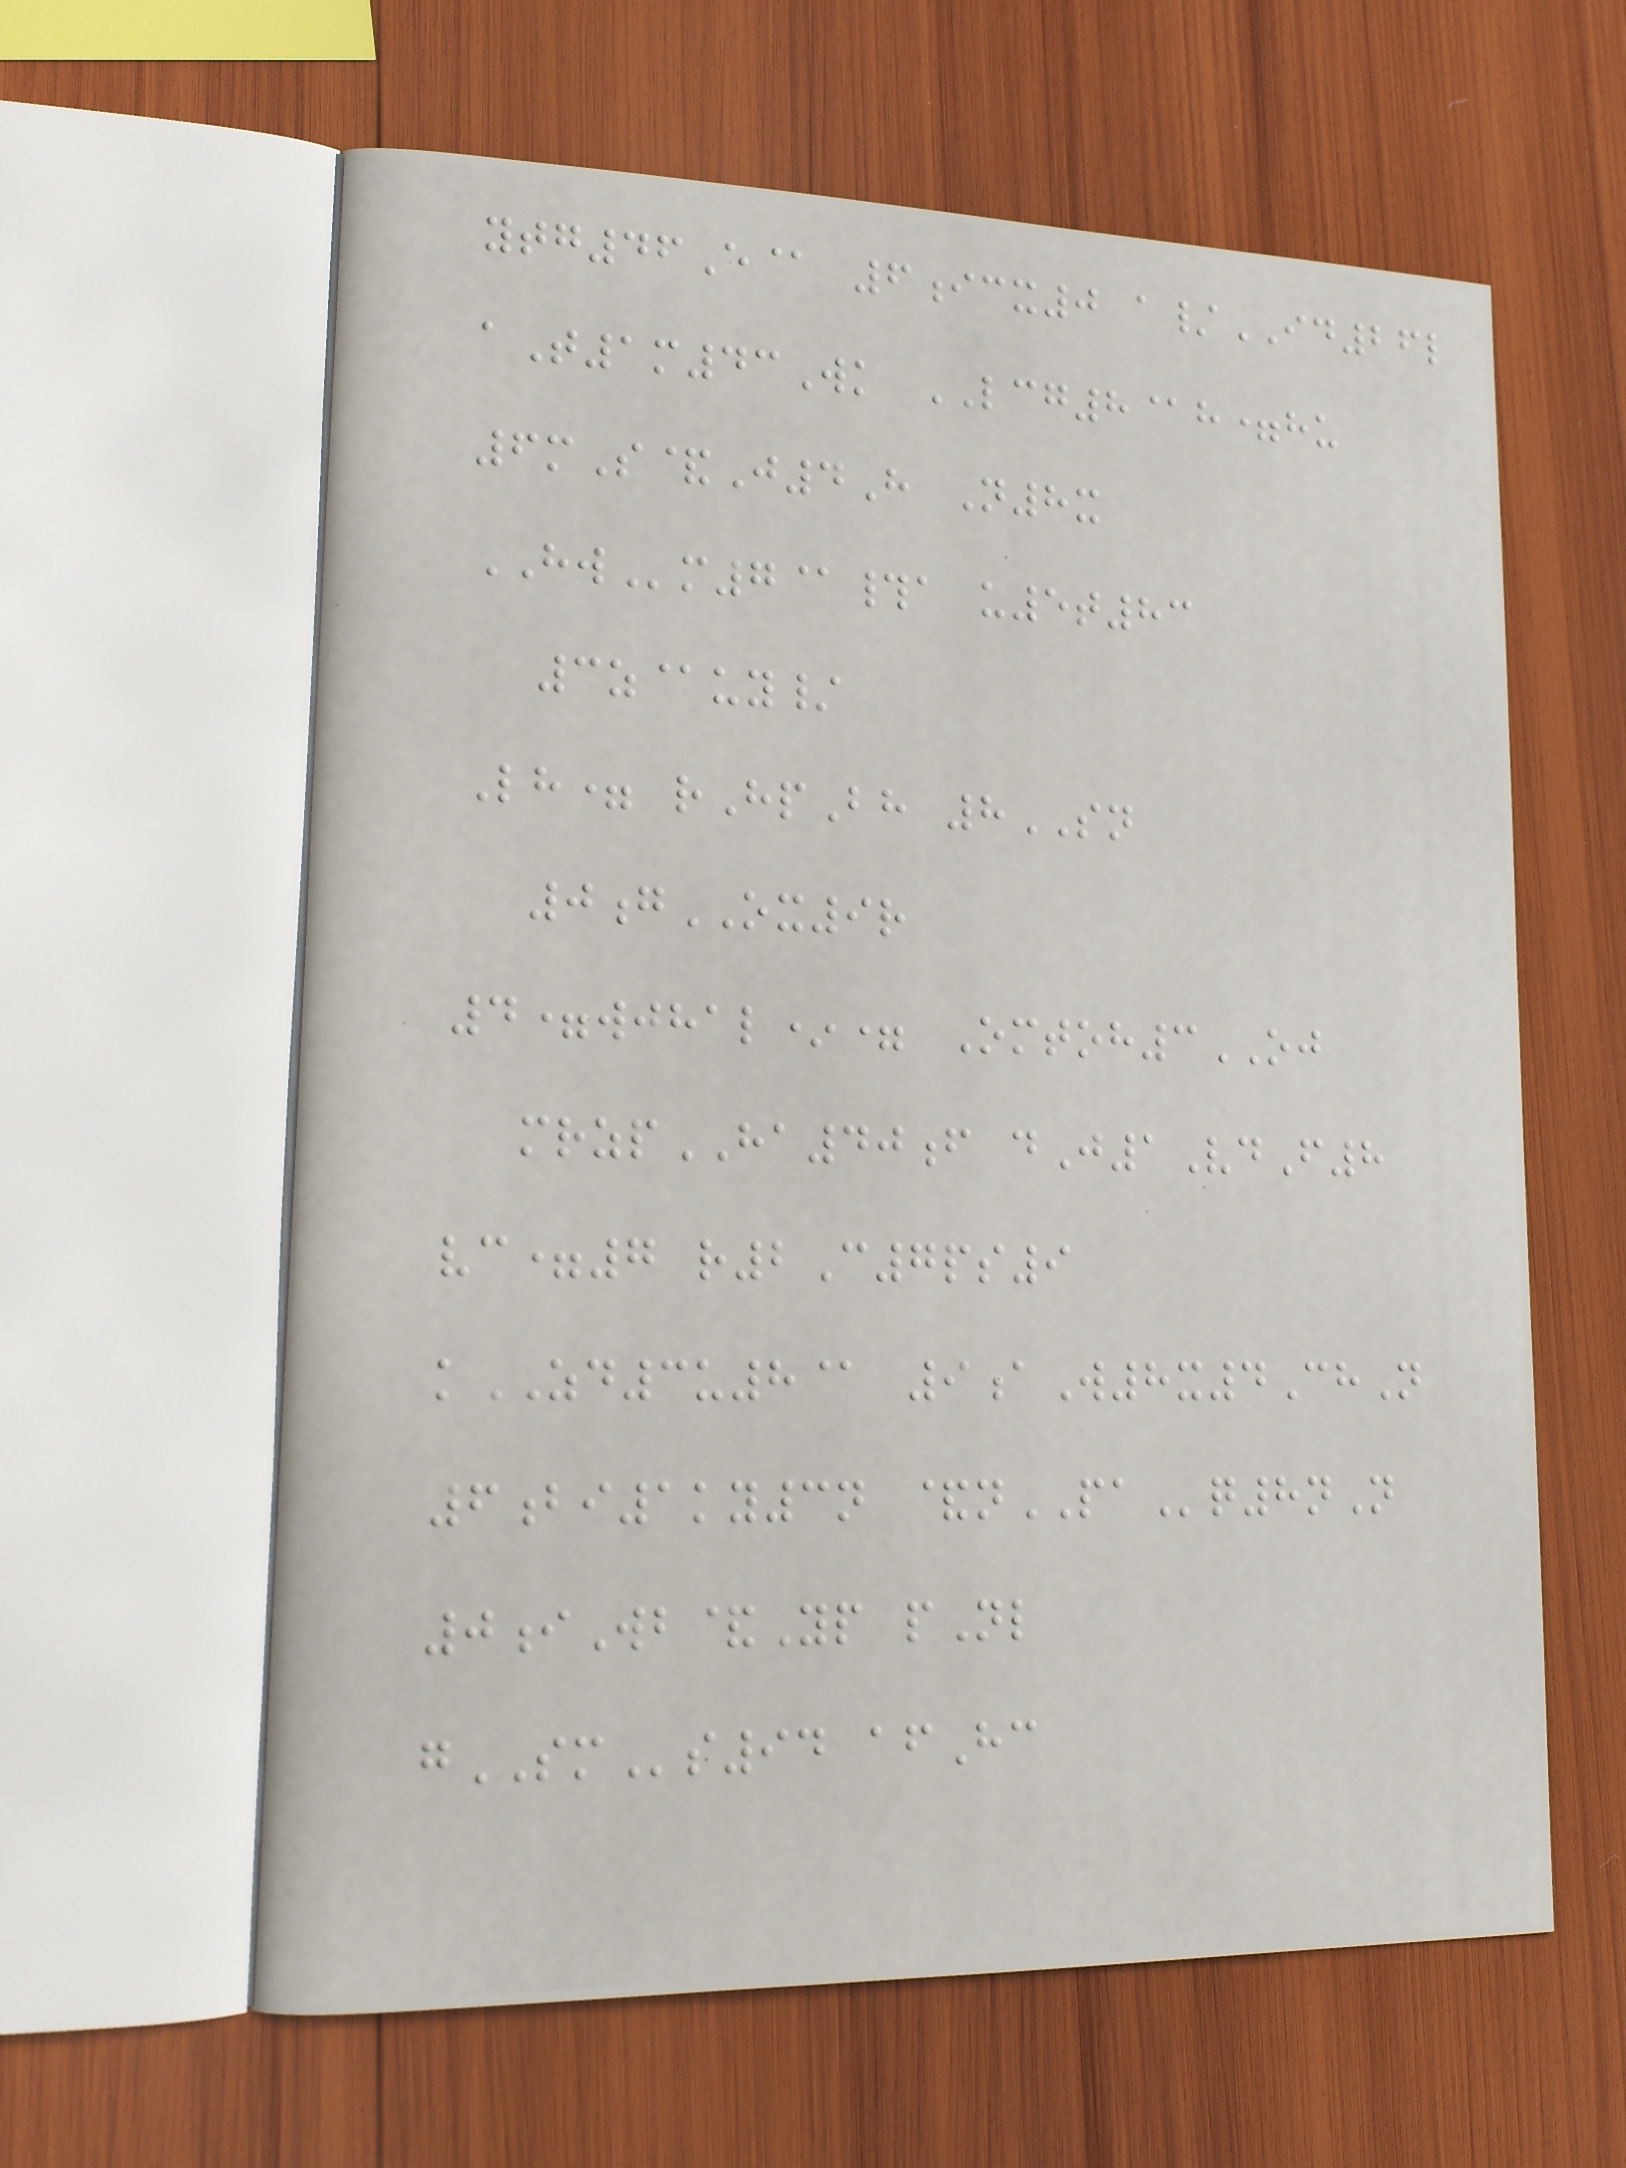ytg46E@ 6icx0 a/ID26l
aT1m43Wk LCG8@h=hu
6mS&J4H N8x
HWm7@#a u5t83
3z@uy/
Lh= rHpBh 8SN
0gOX9r
4=wjhal*= Omtoh3OJ
mrzpHA40f dJ1VdF8
vc=7 r2C7ps9
kZD3u8@ 9aW8x4ChN
6bi1ky3n &nPAq8nN
0iWb&Yp pNl
gSMs94 afHc
